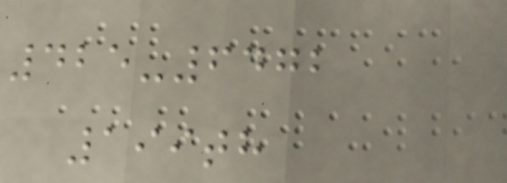425-6472
199th
